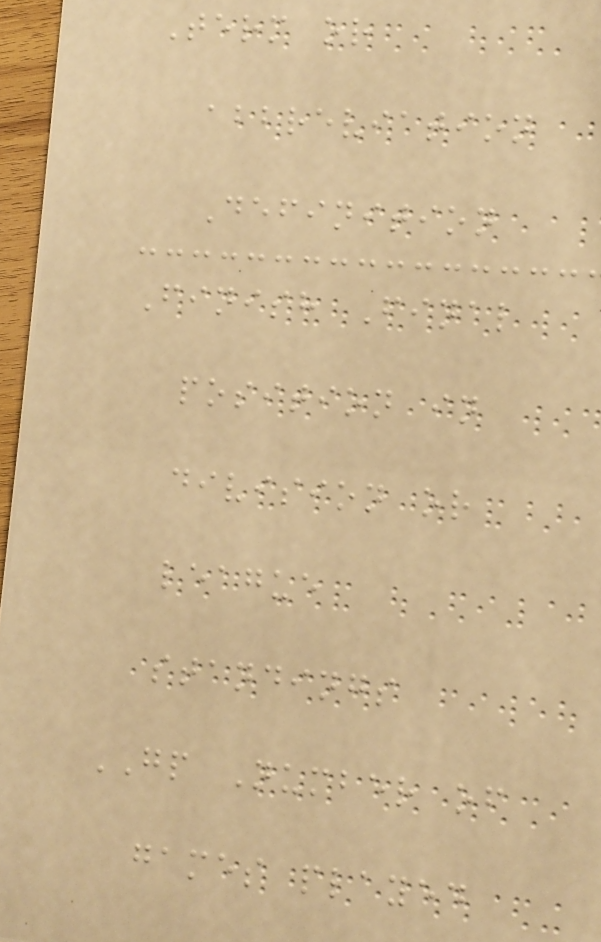Term or
abbreviation
Definition
Finish Final
position in
division or
league
standings
GP Number of
games played
